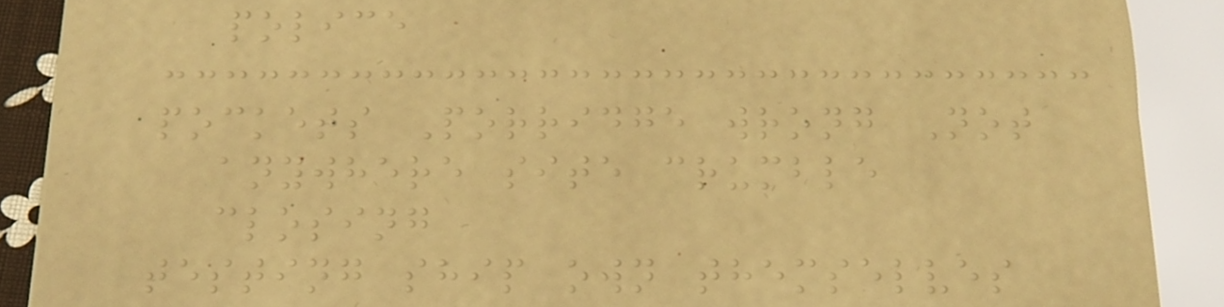police
pockets Porridge wrong Not
anywhere site crumble
closing
testing ship own themselves
